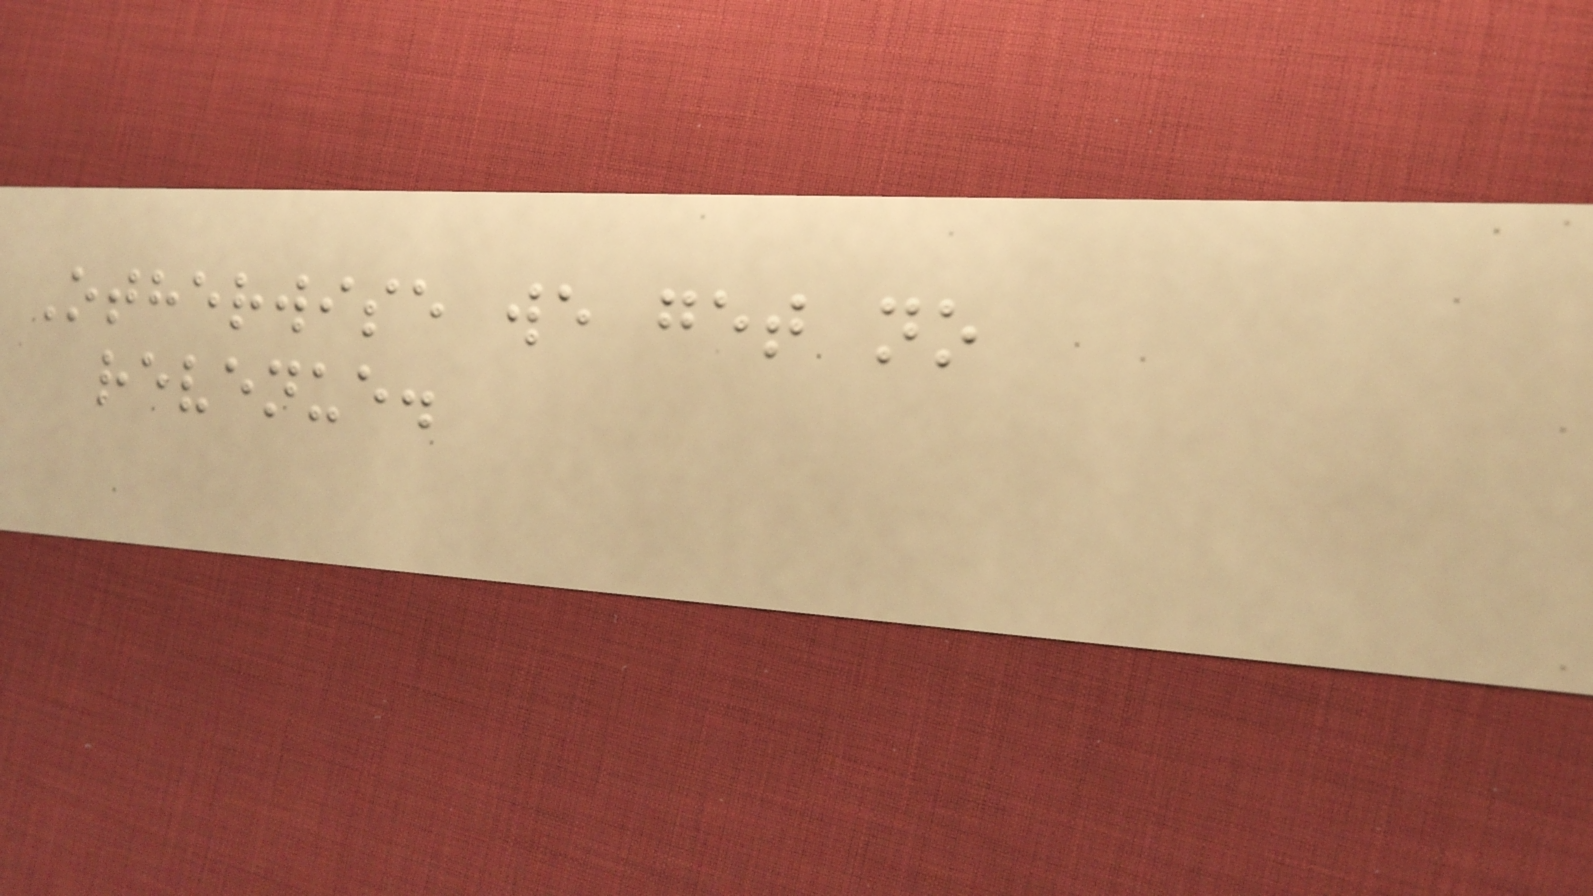Otherwise we get no
revenue.
